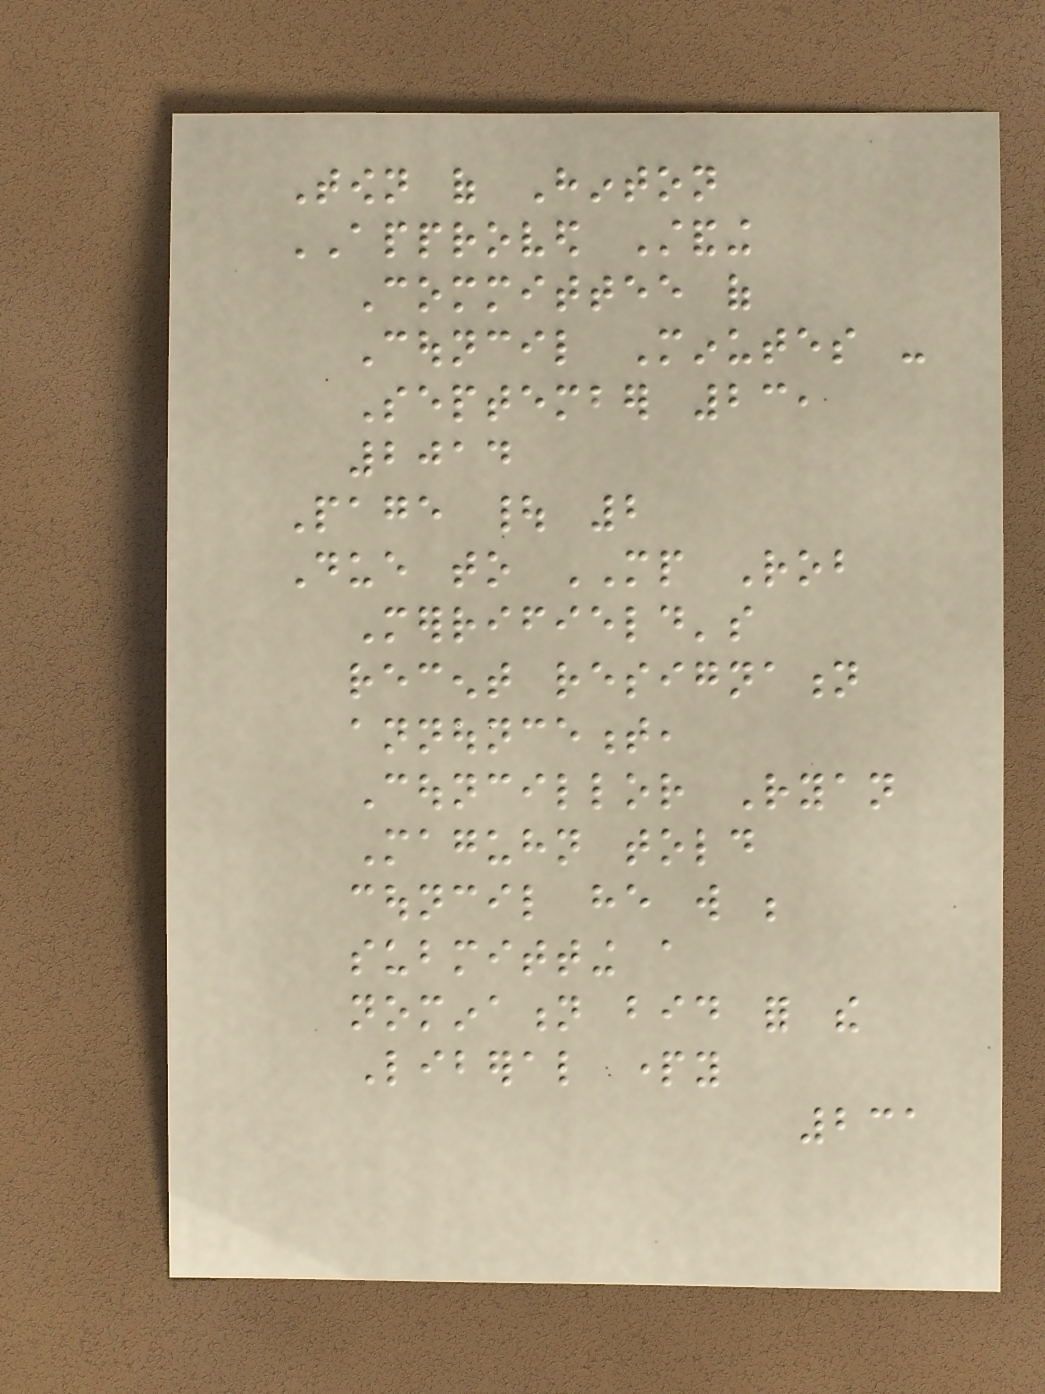Town of Hinton
APPROVED Standing
Committee of
Council Minutes -
September 23,
2014
Page | 2
Due to MP Rob
Merrifield's
recent resignation
announcement,
Councillor Ryan
Maguhn told
council he will be
submitting a
nomination bid for the
Liberal party
231
